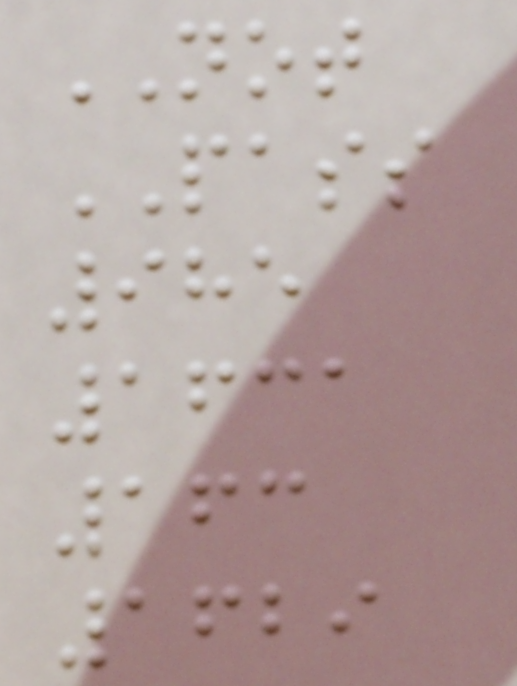NOT
PASS
985
1631
163
1629
